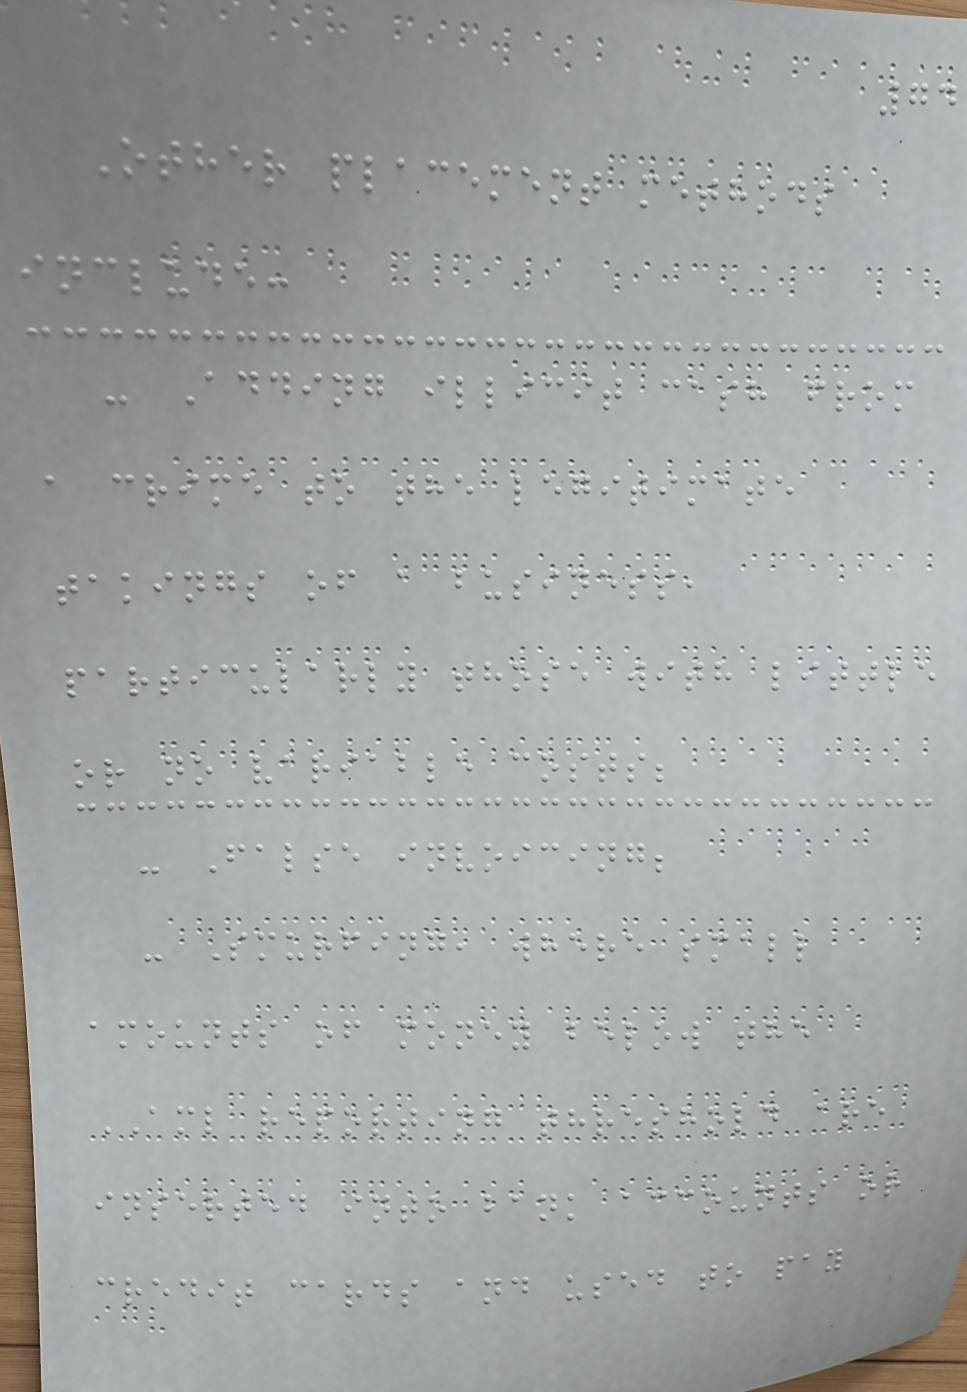74
Other placement methods
include:
- Adding illicit cash from
a crime to the legitimate
takings of a business,
particularly those with little
or no variable costs;
- False invoicing;
- Smurfing, where small
amounts of money below the
AML reporting threshold are
inserted into bank accounts or
credit cards and used to pay
